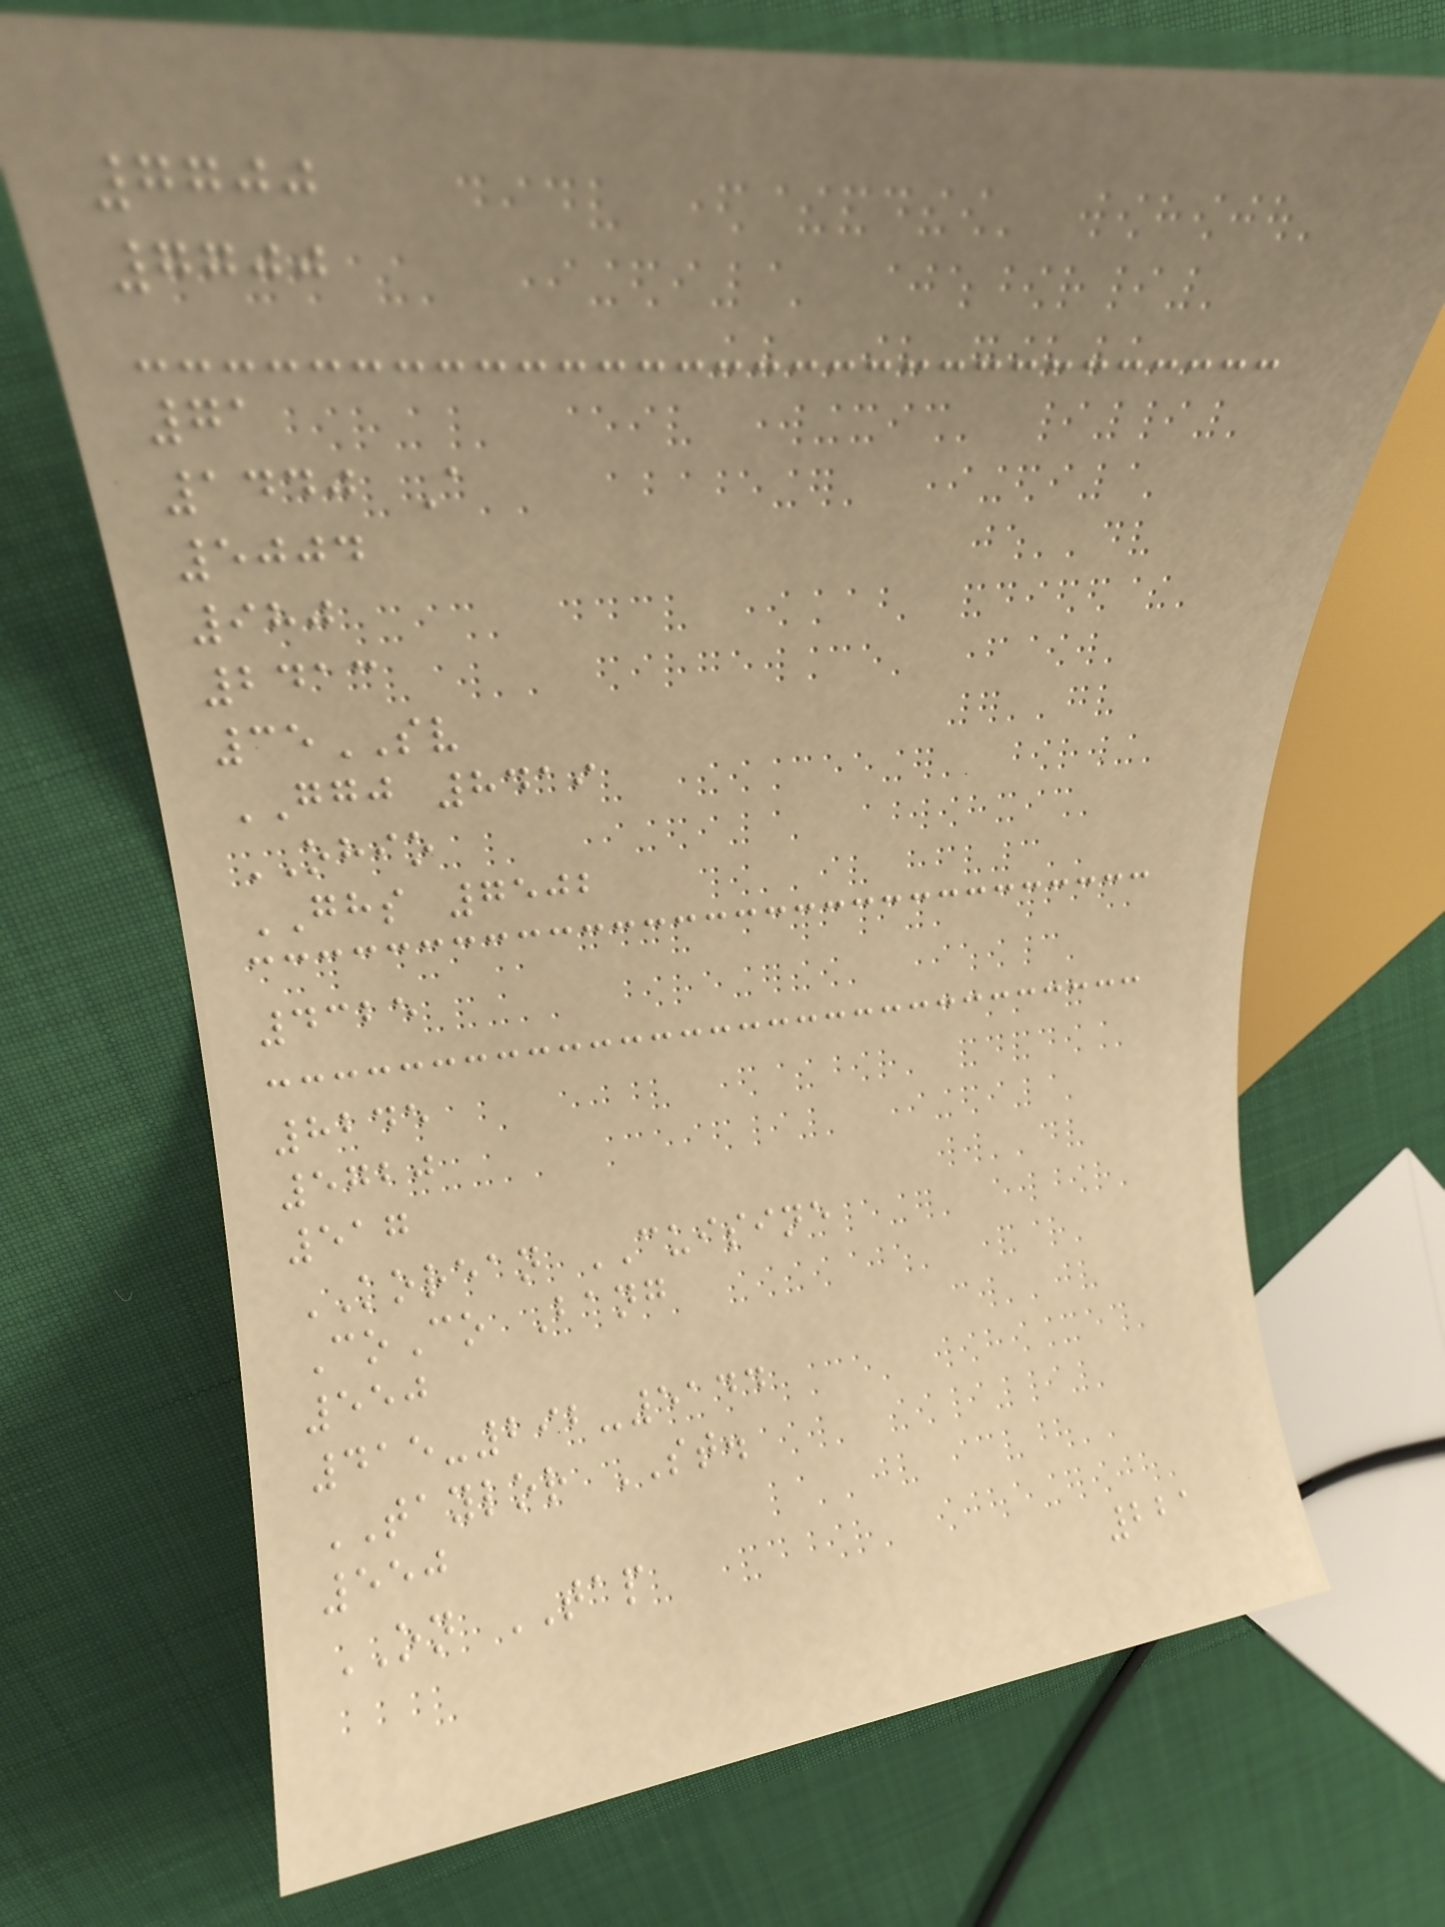7700
7700
71
1440 A
5004
980
2413
35SV
GGJ 8419
OHIO
GHS 7502
4325
8245
5720
517
KOREAN CUISINE
CoCo Bang
550
415-292-5144
TAYLOR ST.
550
ON TAP
221
